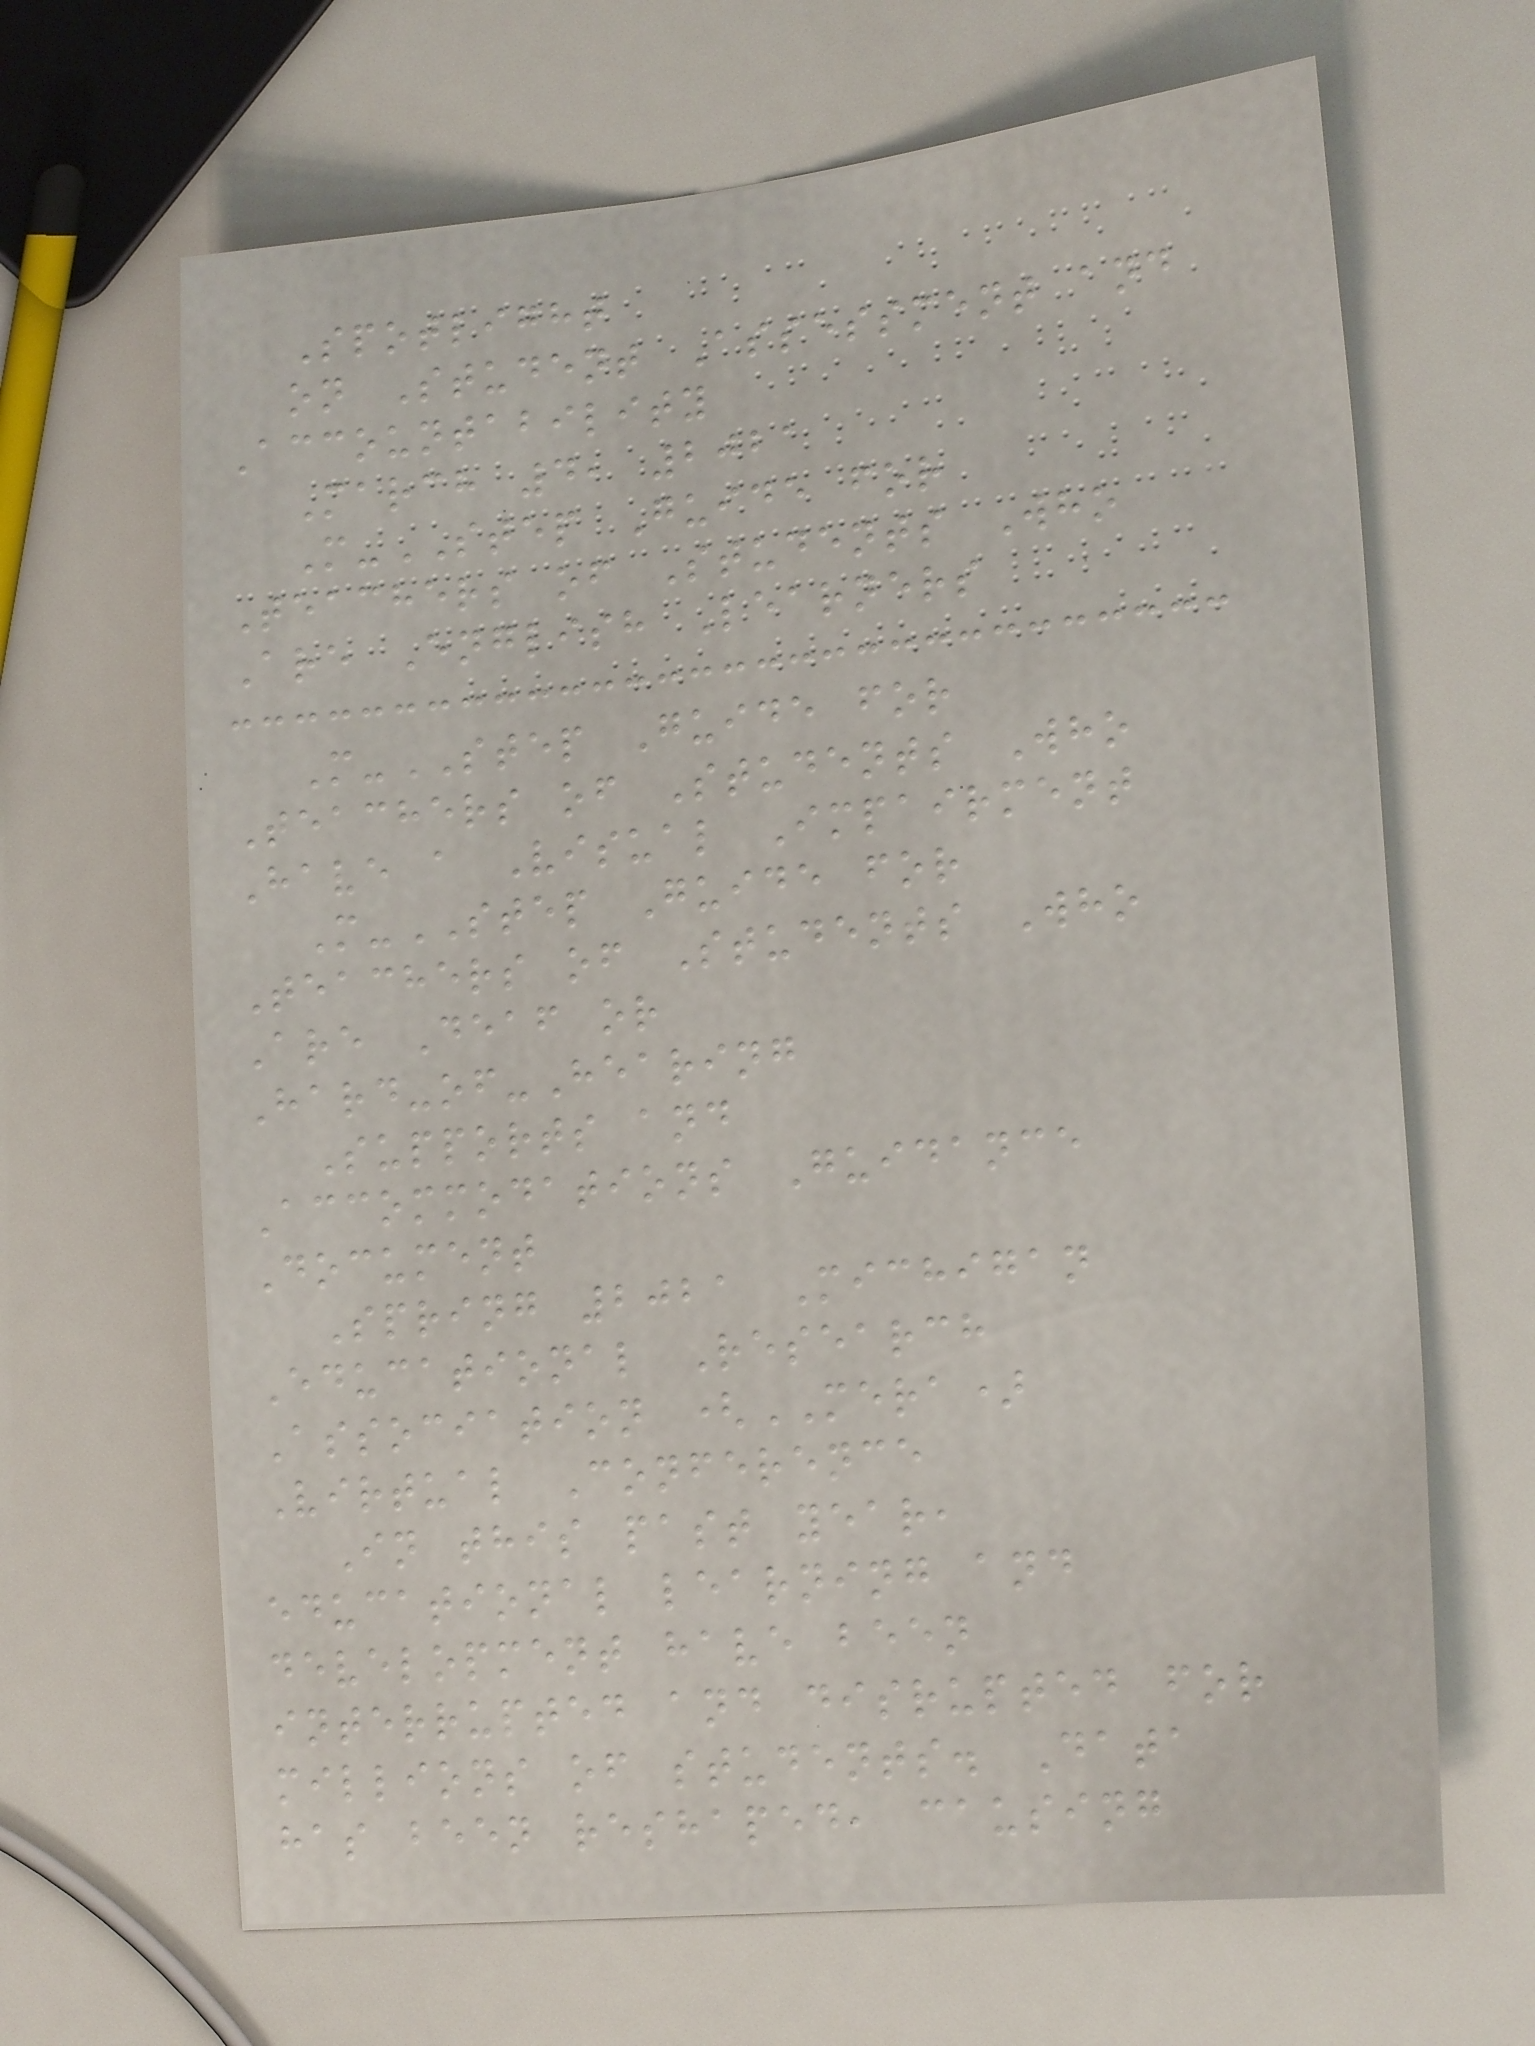Spotlight
on Student Assessment and
Accountability
March 4, 2021
M-STEP Guide for
Teachers of Students Who
Are English Learners
M-STEP Guide for
Teachers of Students Who
Have a Visual Impairment
M-STEP Guide for
Teachers of Students Who
Are Deaf or
Hard-of-Hearing
Supports and
Accommodations Guidance
Document
Spring 2021 Michigan
Educational Research
Association (MERA)
Virtual Conference
In this past year,
educational learning and
development have been
interrupted and disrupted for
millions of students. Data
has been reshaped, causing
